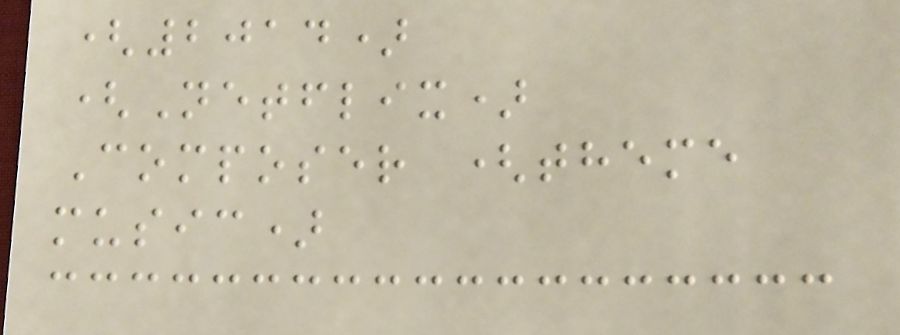(2014)
(Netflix)
Composer (theme
music)
